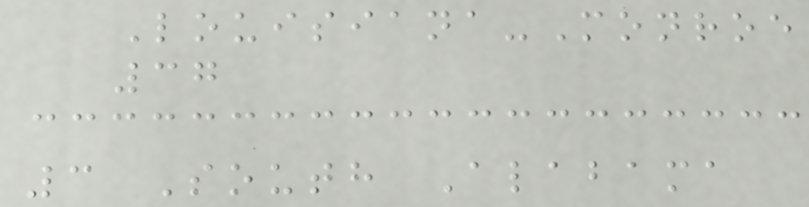Louisiana-Monroe
37
3 South Alabama
